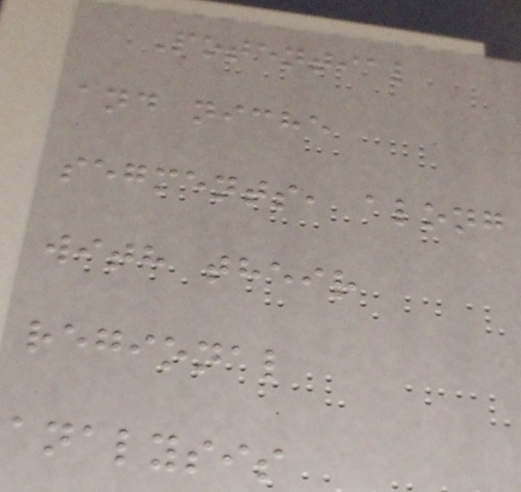Potential
and niche
segments, along
with their
regional
analysis
